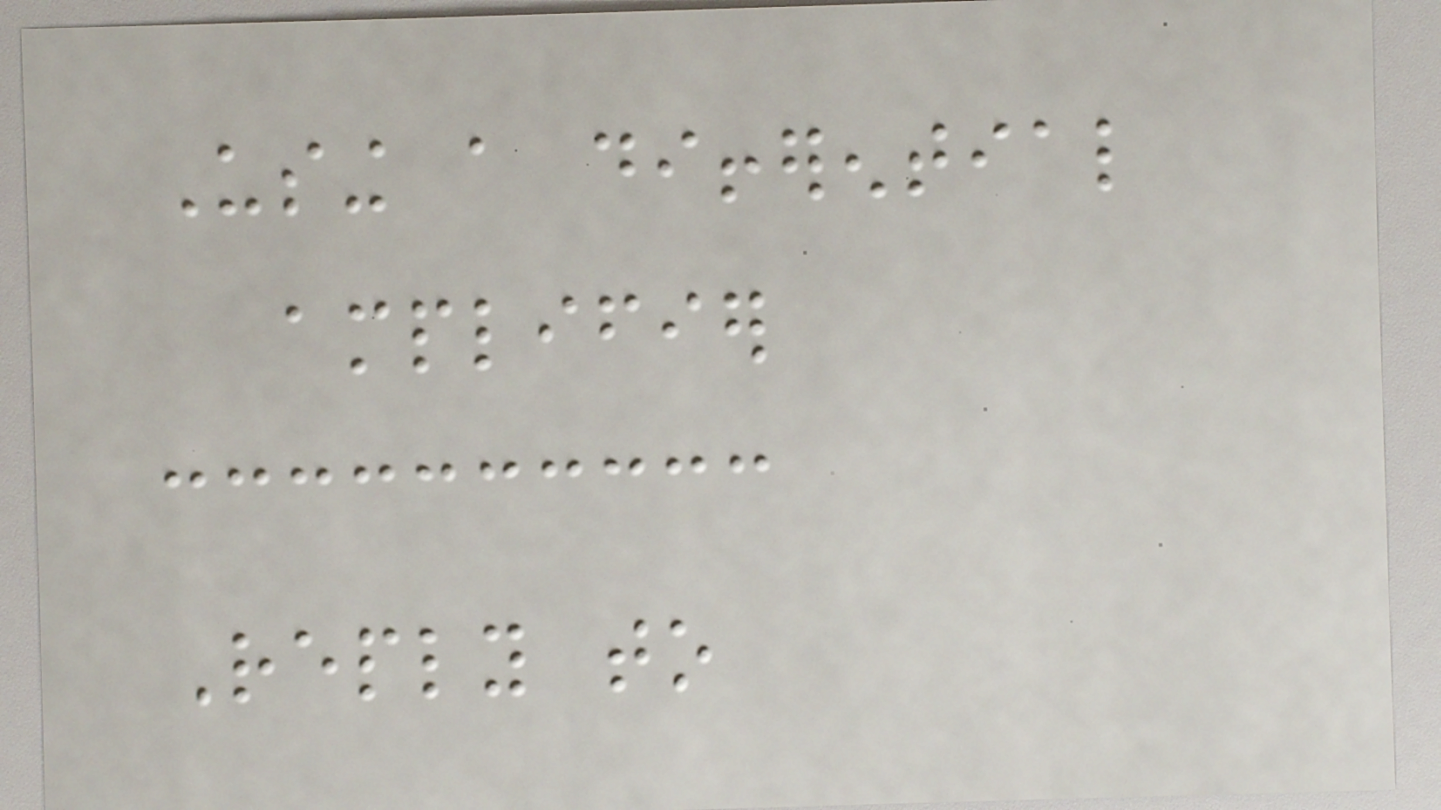Using a differential
amplifier
Reply to
